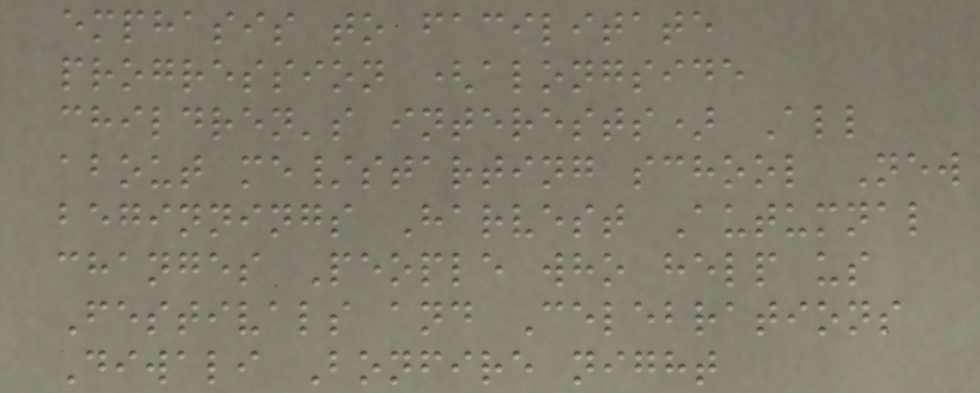emphasis to facilitate
progression (alongside
children's interests) All
about me/starting school New
beginnings Harvest Autumnal
changes People who help us
Festivals and Celebrations
Diwali Bonfire night
